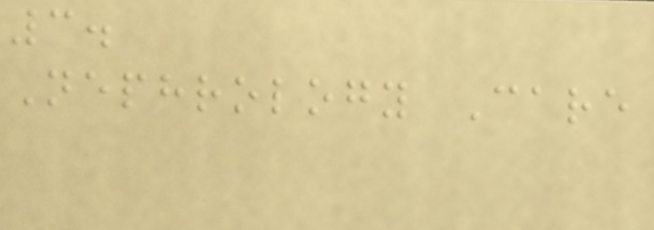3.
Nephrology Care
